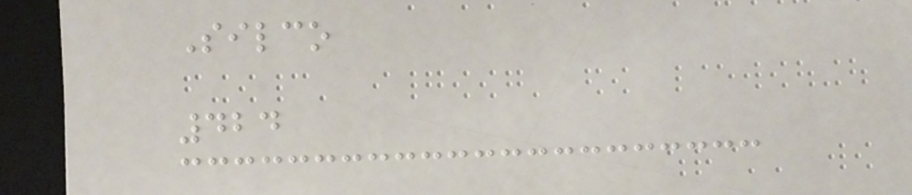Silco
424
